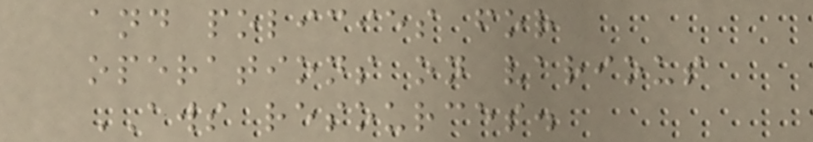and policies for
operations on various
AWS resources.
